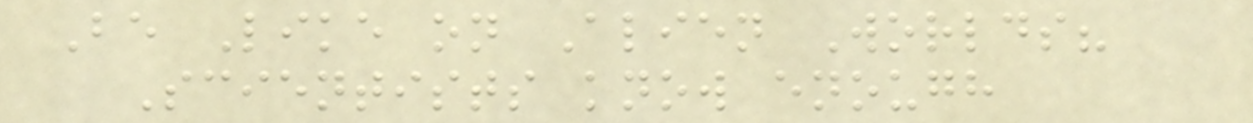Be Like on Alien Worlds?
Scientists know enough
